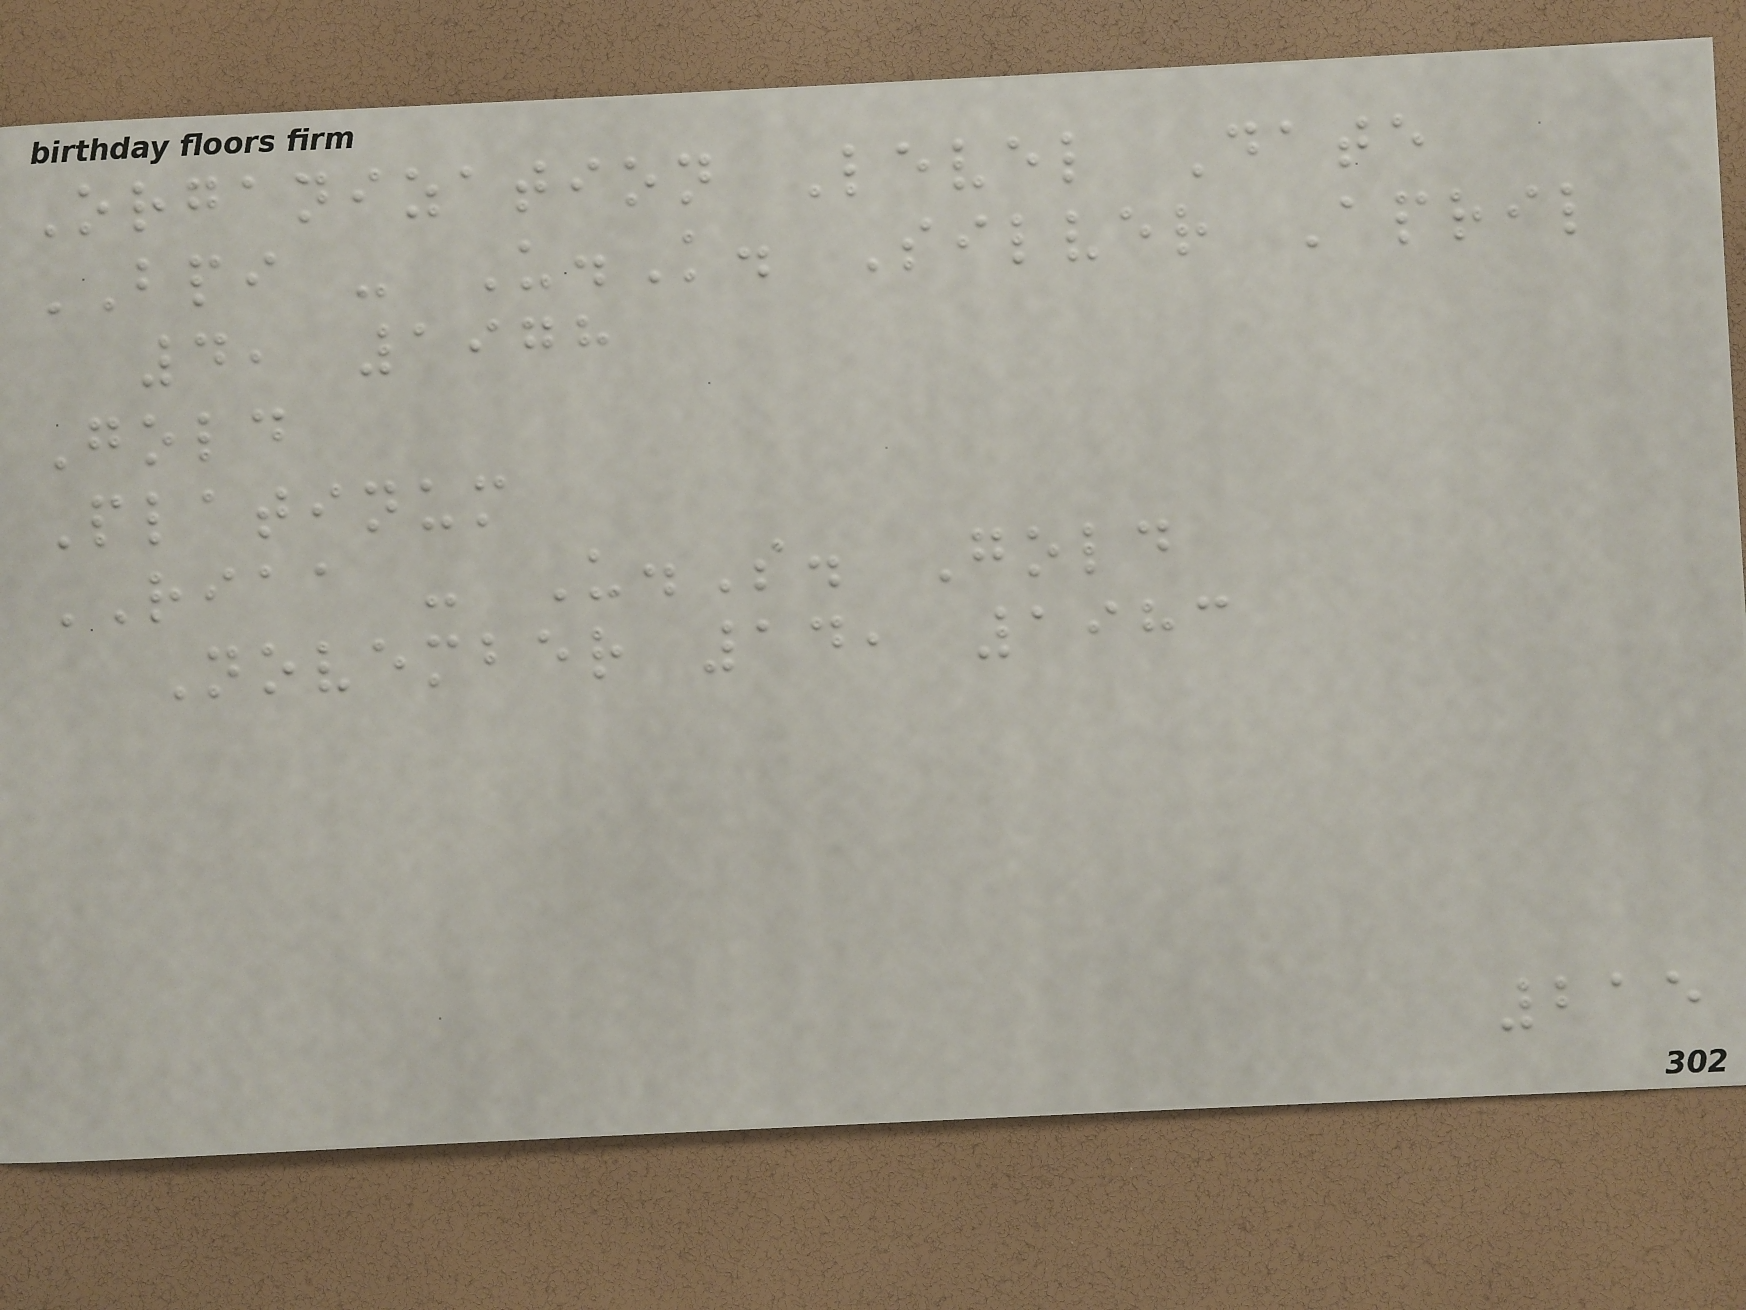Organization Level Date
BPI - U.K. Silver April
4, 1978
Gold
Platinum
RIAA - U.S. Gold
November 14, 1983
215
